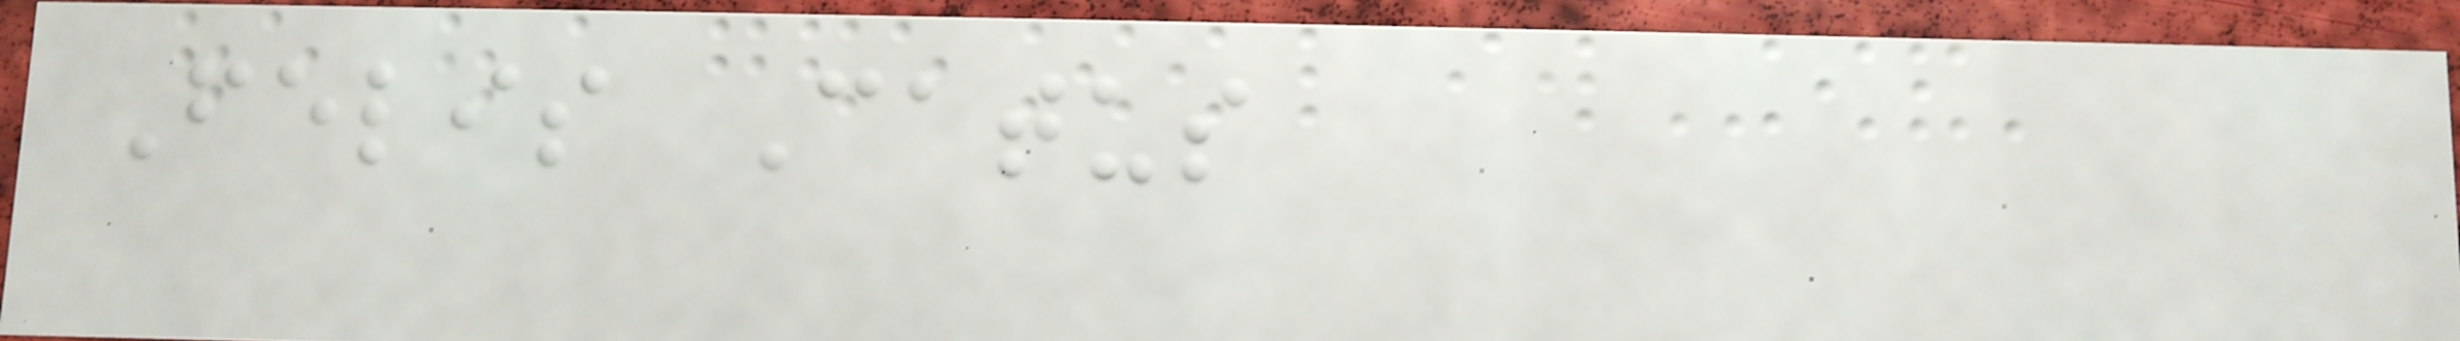Felis Catus
